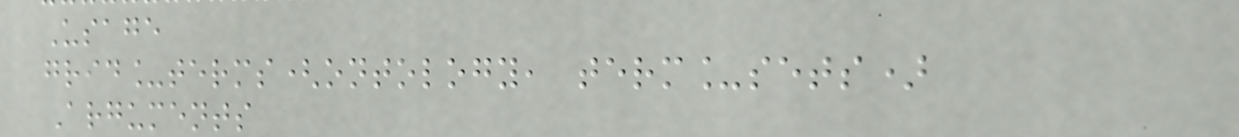Usage
grid_terms(ontology, term_sets)
Arguments
